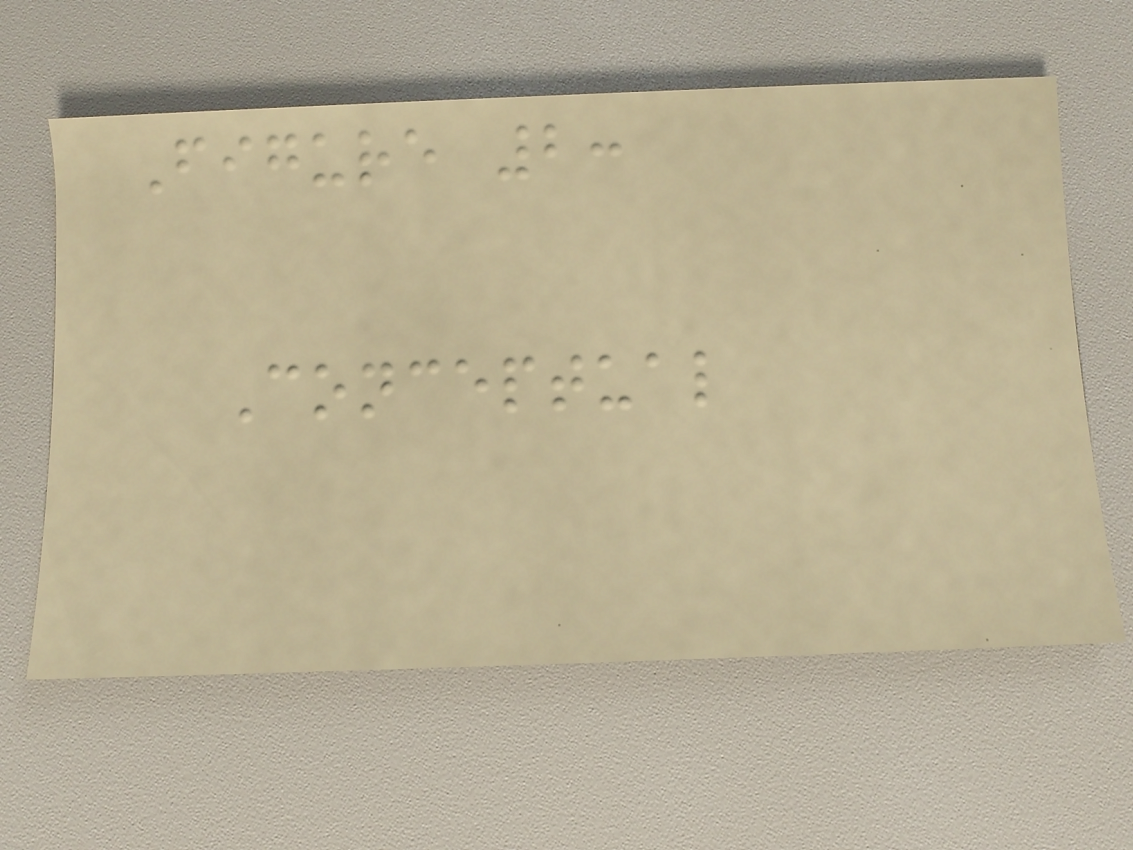Figure 2:
Conceptual
